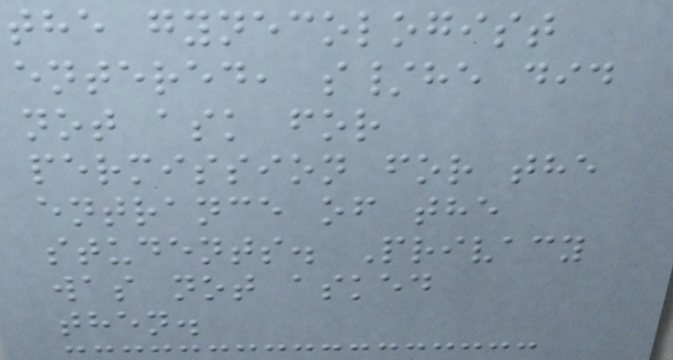the gynecologist
entered, s/he did
not ask for
permission for the
entrance of the
students. Privacy
was not asked
then.
